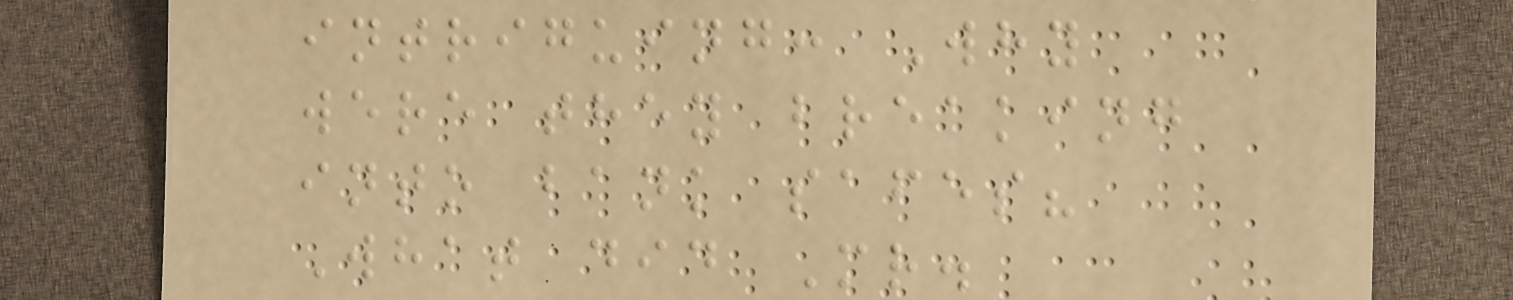intriguing: Why
were they breaking
into bank safes?
What did Mr.
